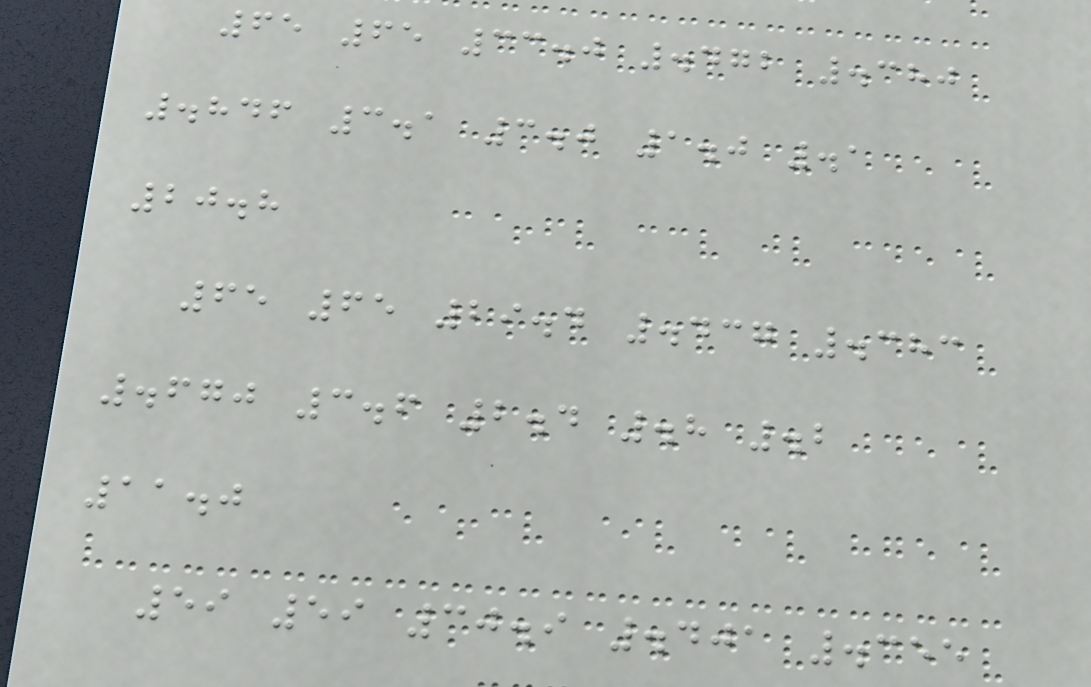65 65 33.0 .472 .380
.846 3.1 3.0 1.0 .1
20.8
65 65 29.4 .437 .383
.670 3.6 2.4 .8 .2
11.0
59 59 30.9 .401 .355
